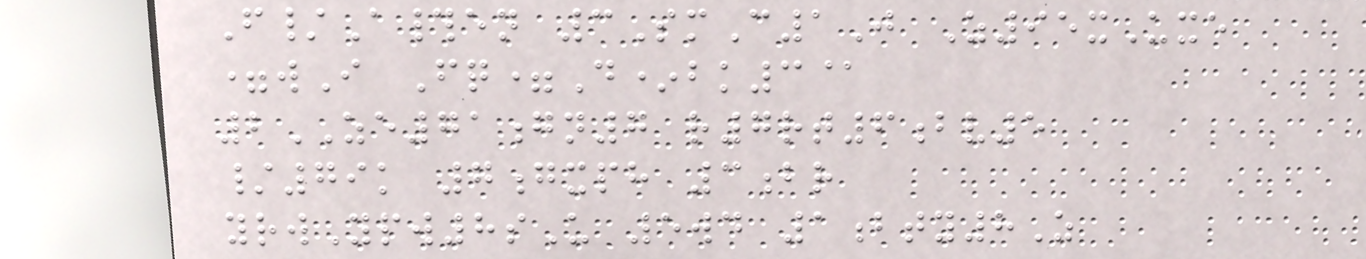F/A#en 3SmC1J Z95xUxe
=wI Fq=D*bk3@
2ZE71gn7 r7rt6bv5
/79k 7gxph 3br
yrwYpw8sU 5wd 1bty8Z
